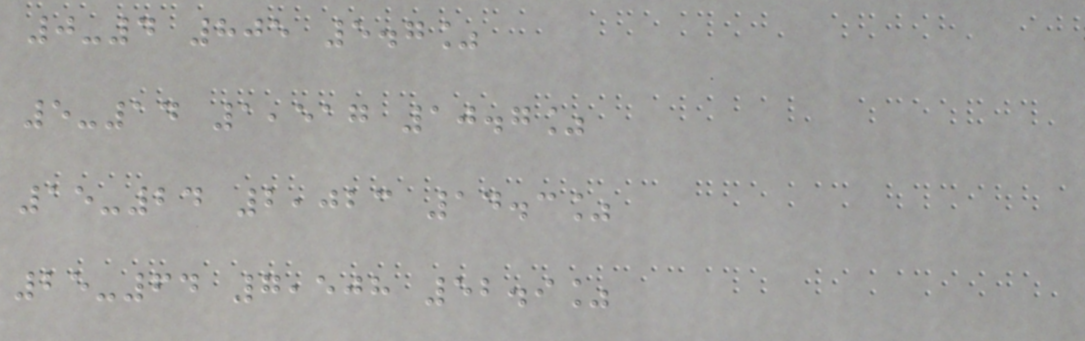0-4 805 5.7%
5-14 1,517 10.7%
15-24 2,023 14.3%
25-64 7,508 52.9%
